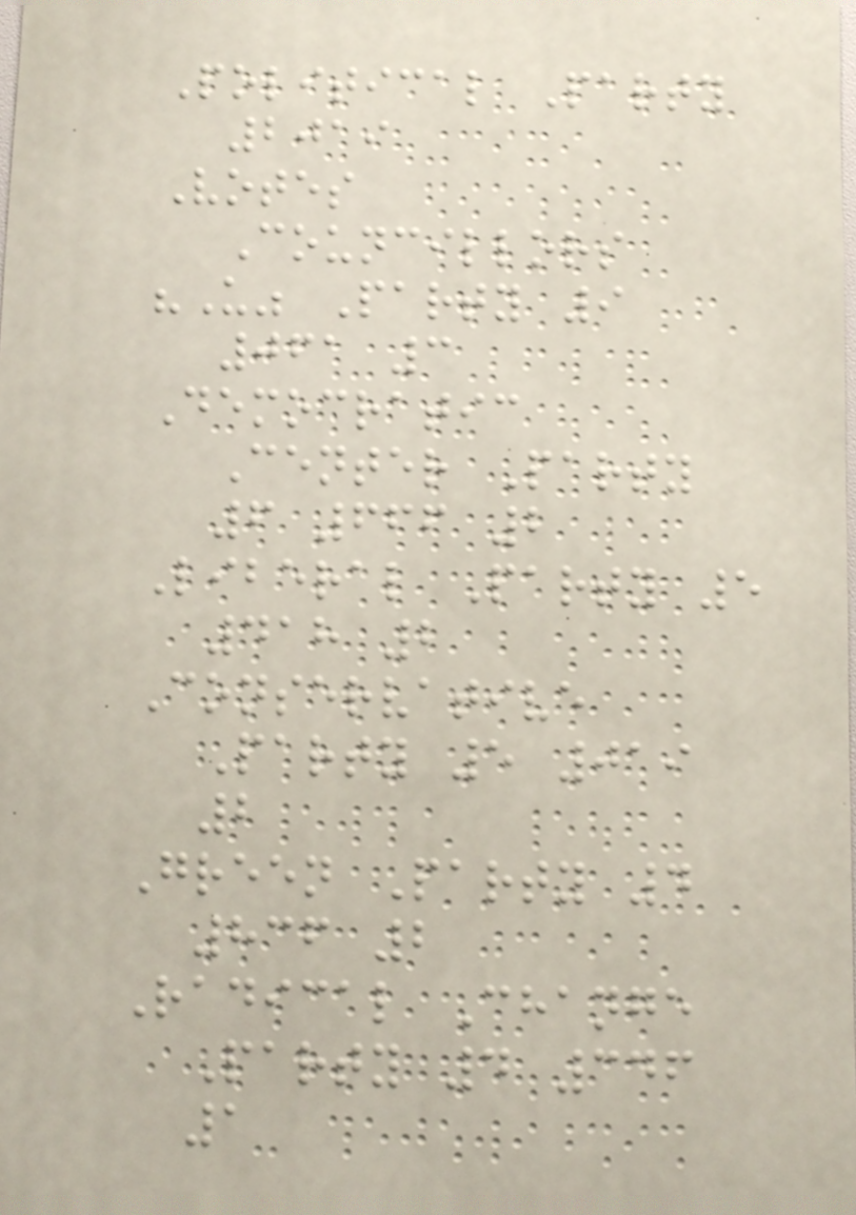Political Party
2019
Votes
Councillors
"U" Party 9
061 3
Democratic
Center Party
6 666 2
Liberal Party 5
418 2
Conservative
Party 5 019
2
Green Party 4
836 2
Radical Change
Party 4 346
1
